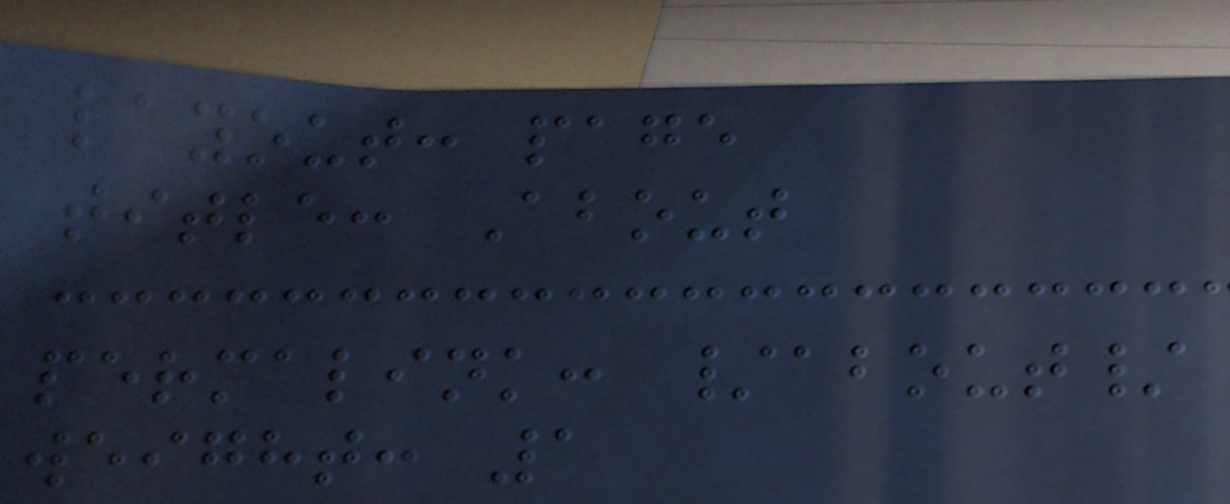layout: page
title: About
permalink: /about/
weight: 1
